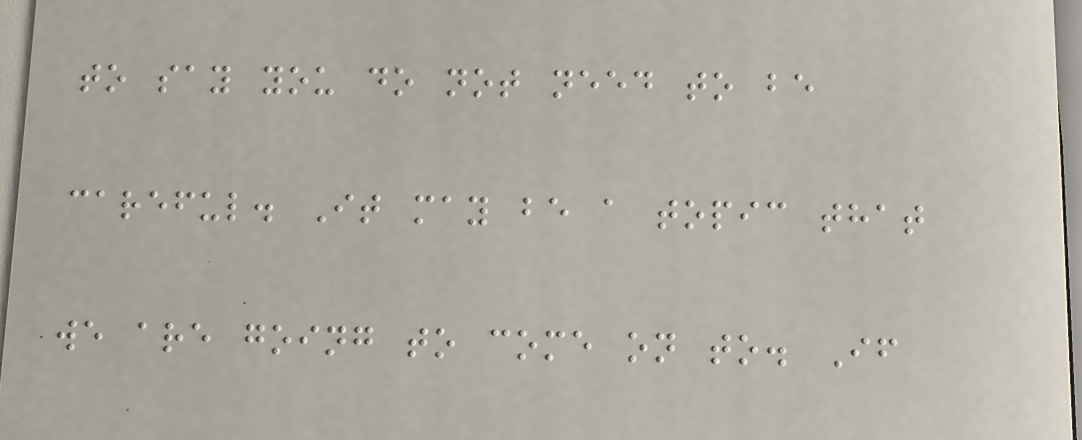to say you do not need to be
careful. It may be a topic that
we are going to come on to. If
